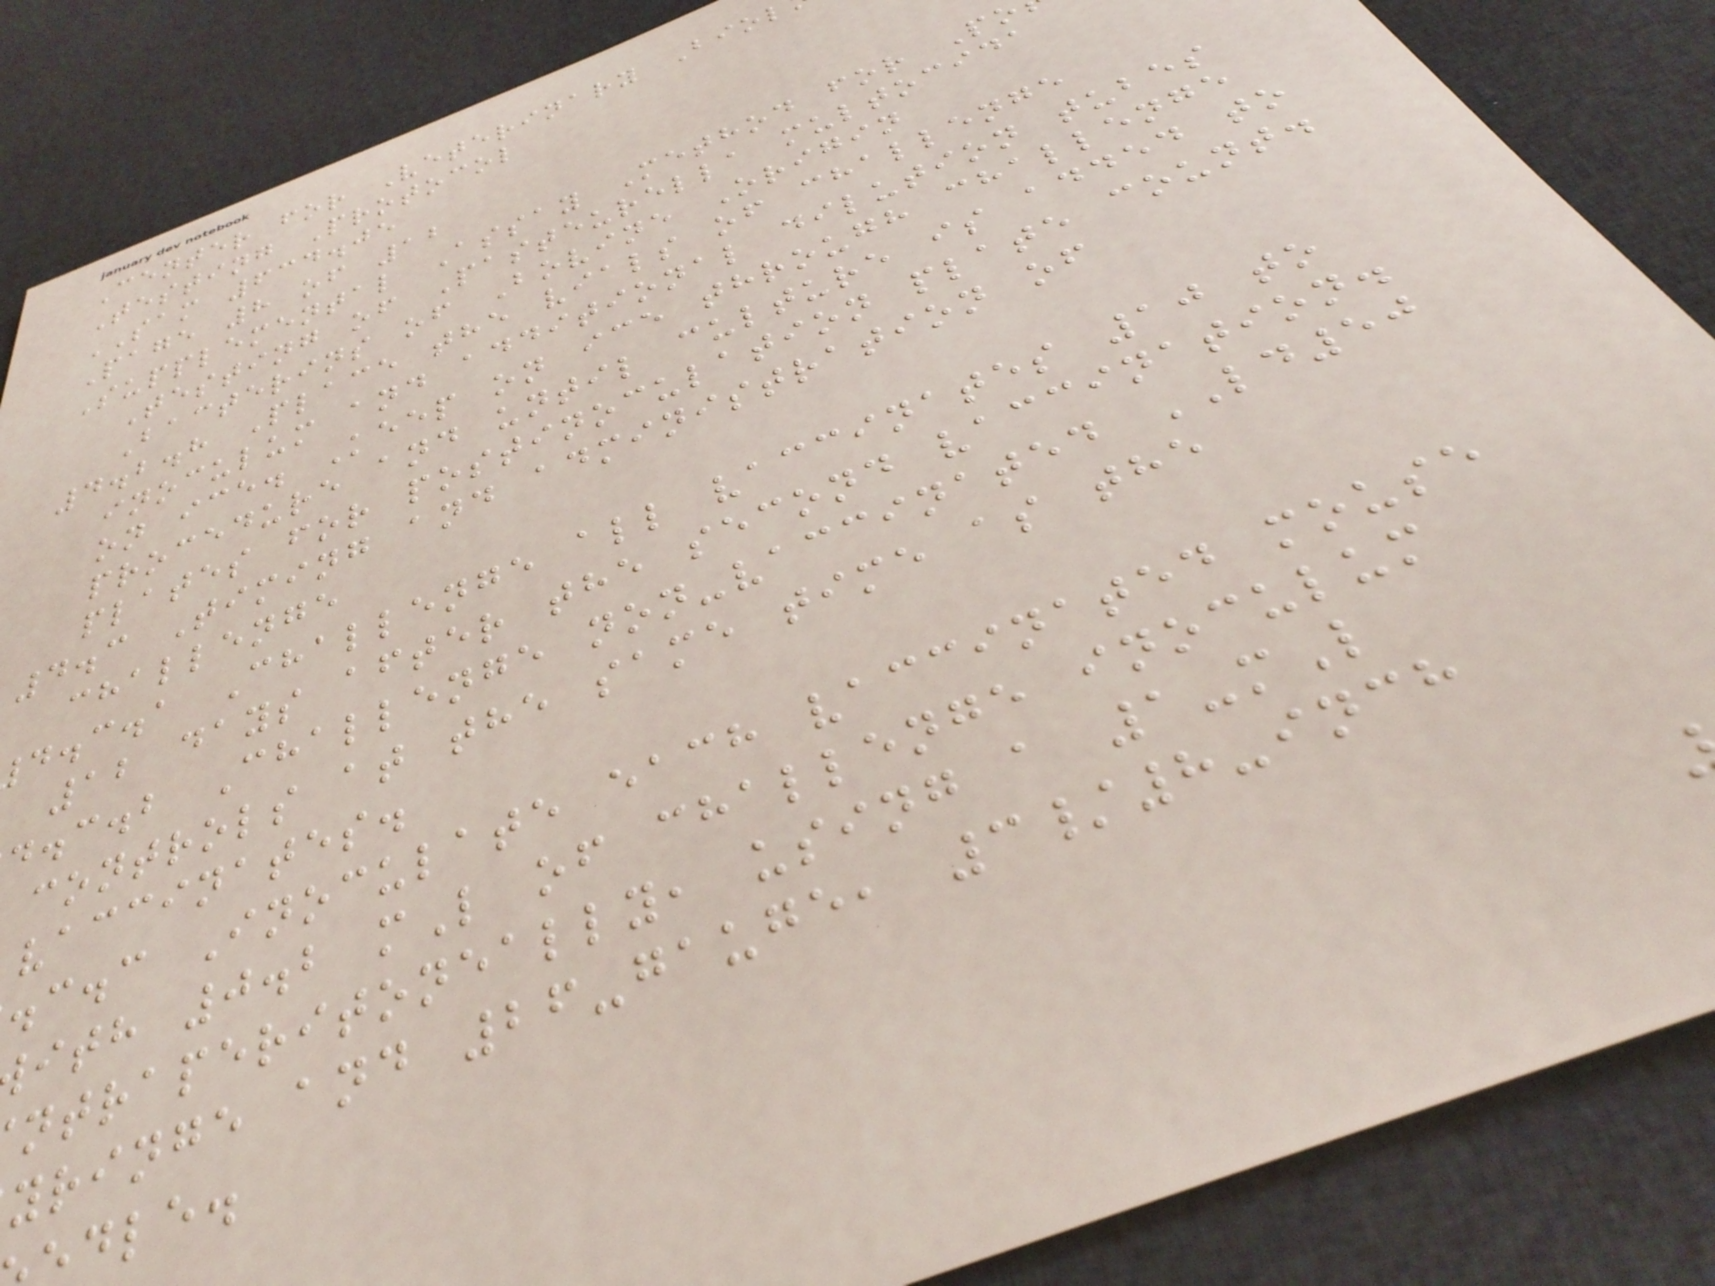Center for Veterinary Biol
Testing Protocol
SAM 634.05
Page 8 of 12
Supplemental Assay Method for Po
Testing of Pasteurella multocida
Bacterins of Bovine Origin
4.2.8 Place the vials of challenge
inoculum and additional dilution tubes
on ice. Keep on ice through challenge
procedure and until culture is added to
plates for postinoculation plate count.
4.3 Timing and administration of
challenge
d.c.a Challenge all vaccinates 10 to
12 days after the second vaccination.
d.c.b Challenge non-vaccinated LD50
controls at the same time as the
vaccinates.
.c.c Inoculate each vaccinated mouse
ith 0.2 mL of challenge inoculum
ntraperitoneally, using a 1-mL
yringe and 26-gauge, 3/8-inch
dle.
